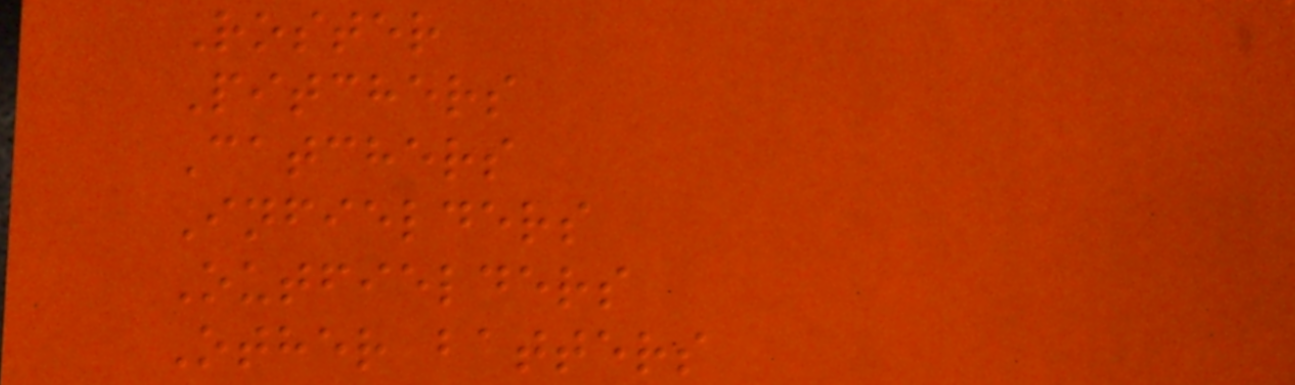Roster
Pitchers
Catchers
Infielders
Outfielders
Other batters
